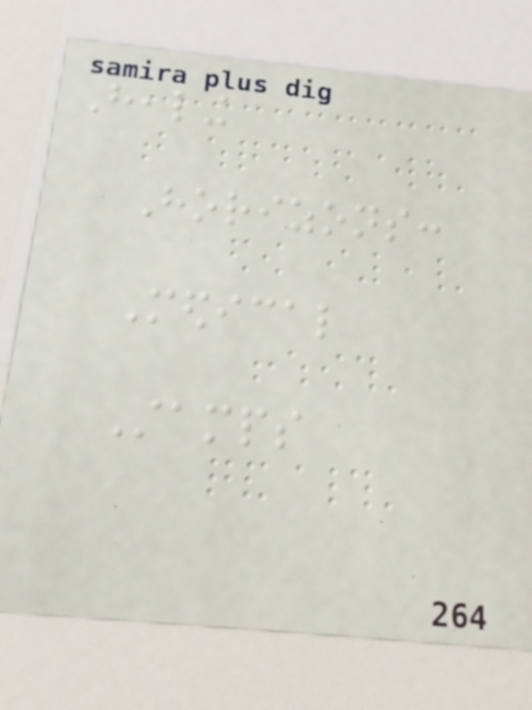Healing
Horizons:
Medical
Stamps
